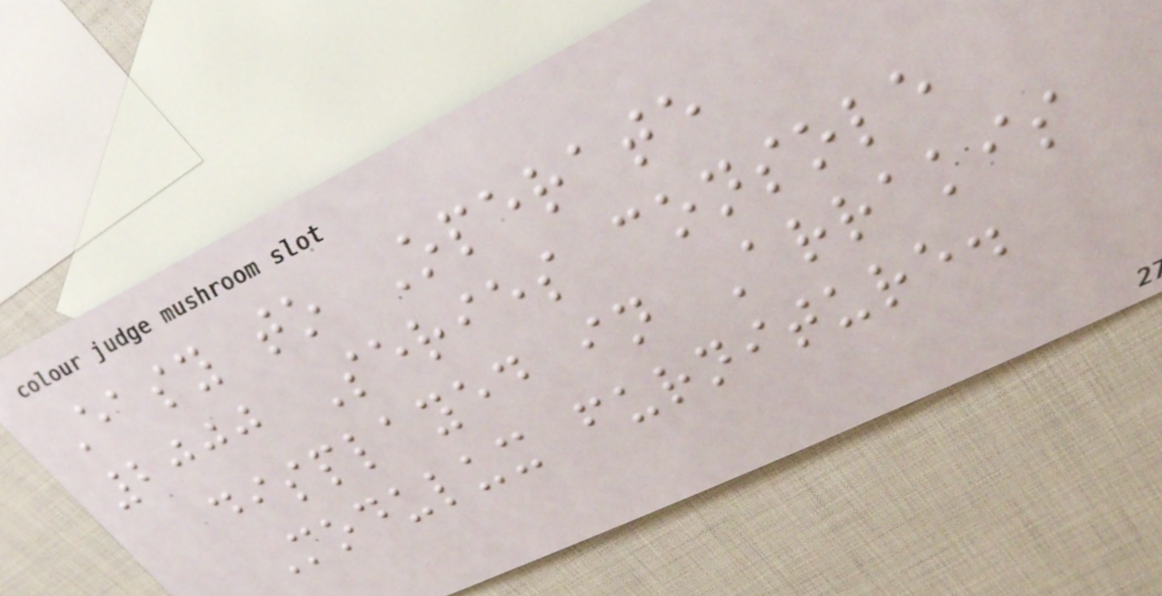Easy to Operate
2000 Series console
displayed in Arrakis
Modulux furniture.
